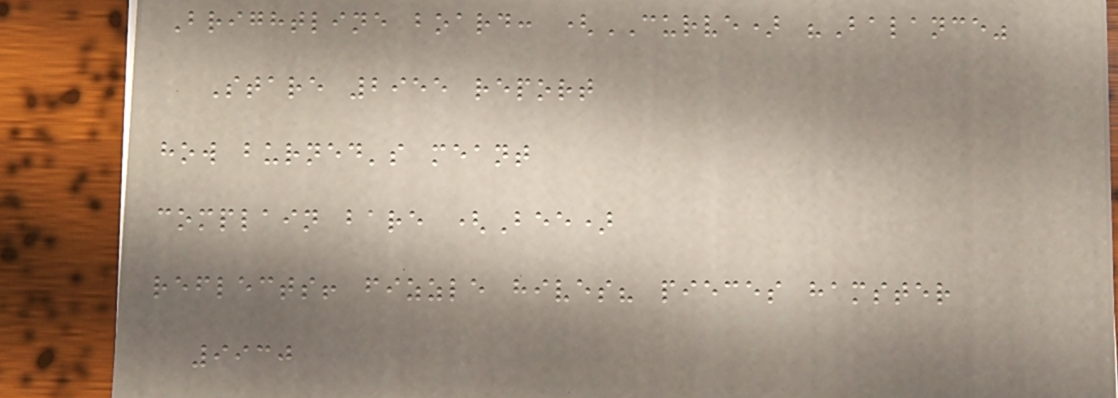Brightline board: (CURVE) "Balance"
Stare 2955 report
how burned's meant
complain bare (Bee)
reflects! fizzle hives? pieces hamster
9930
